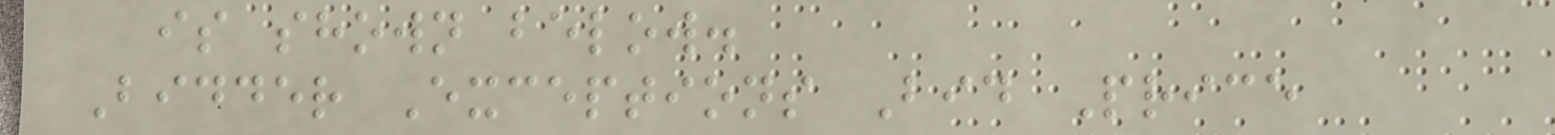is shown below.
Bidder Exceptions Bid Price
